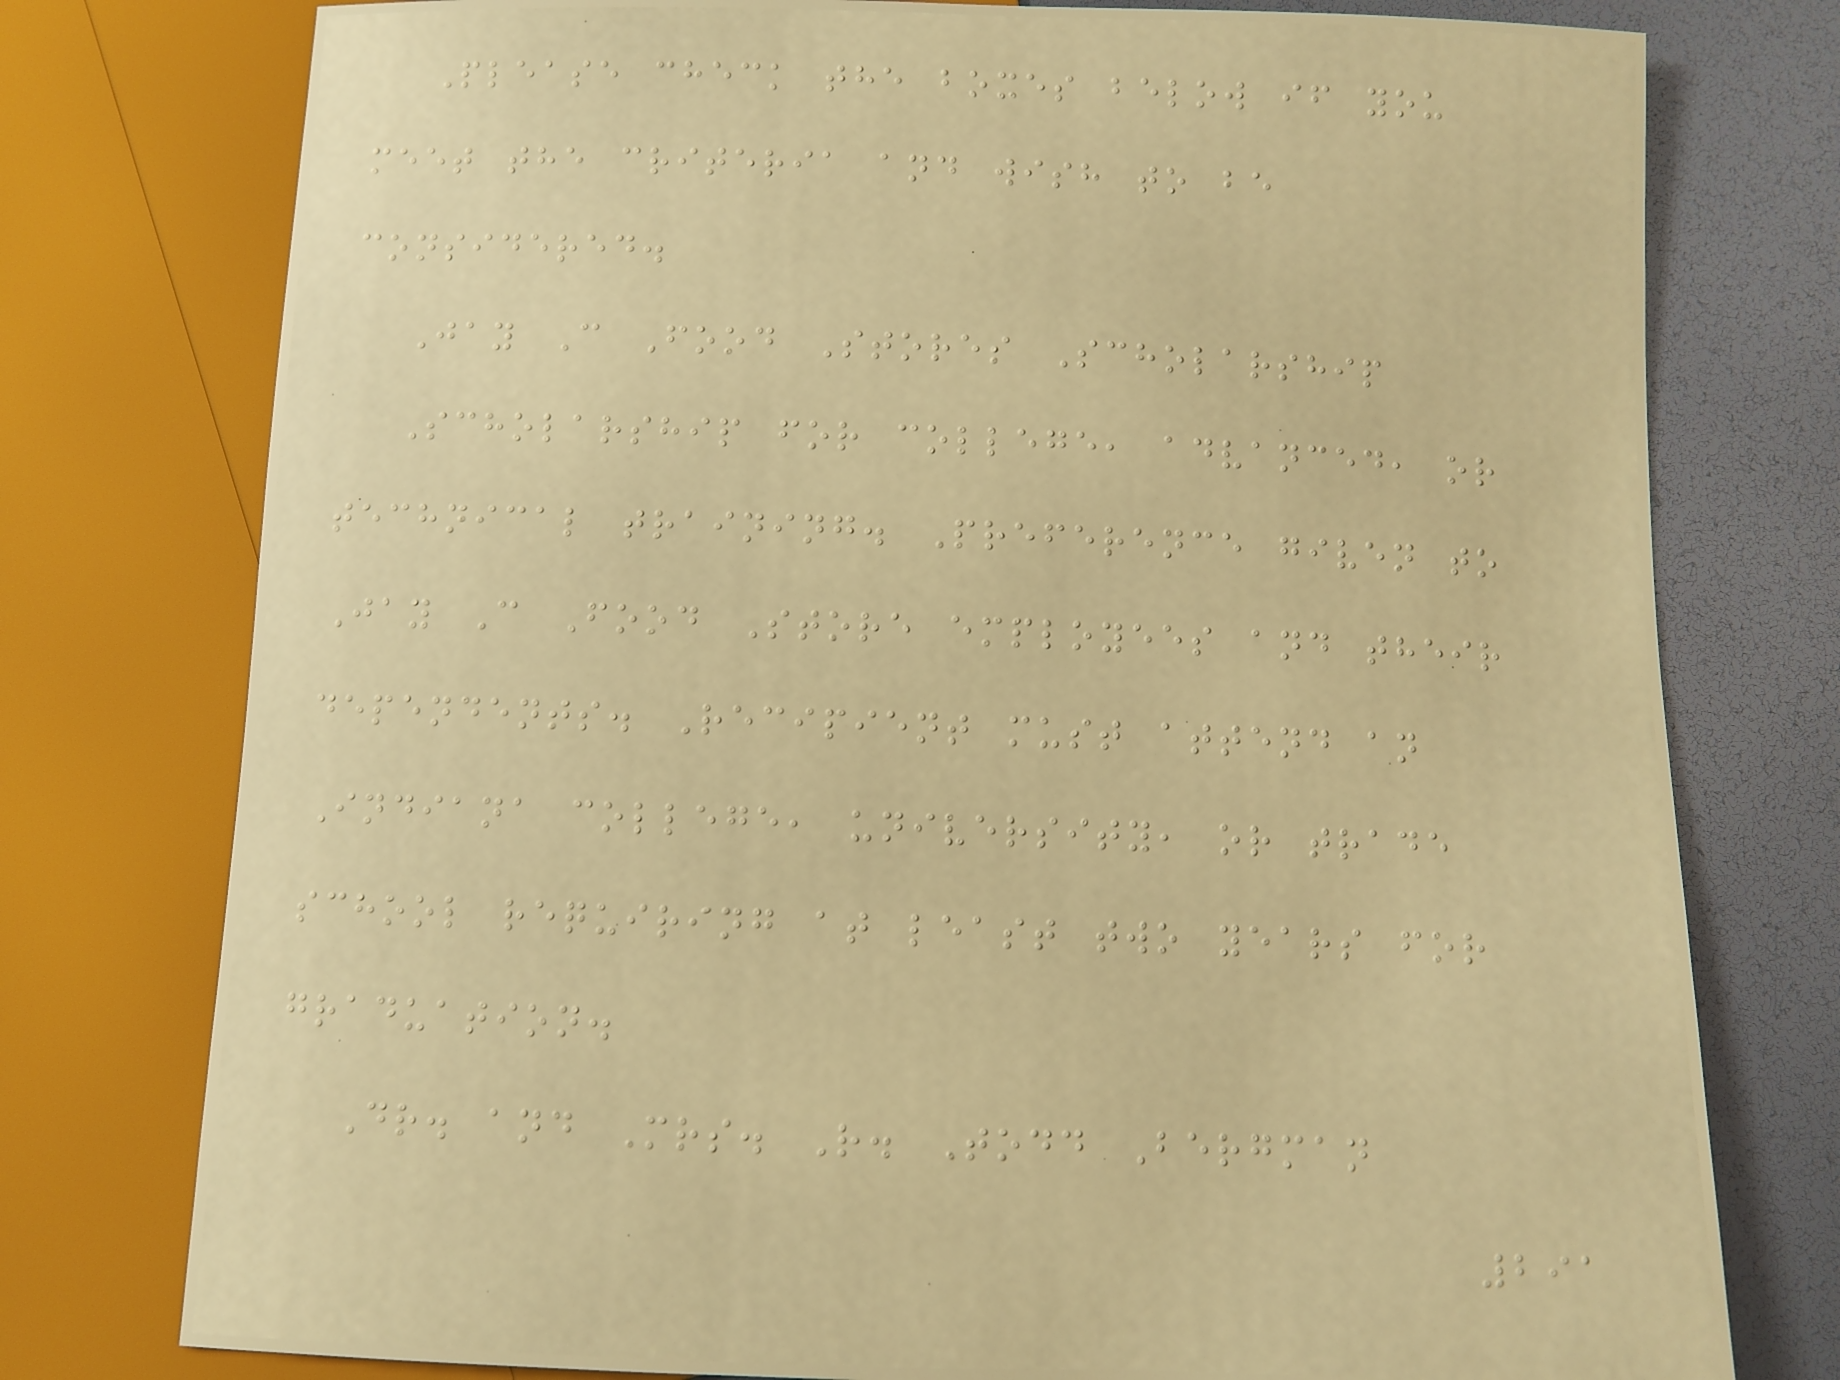Please check the boxes below if you
meet the criteria and wish to be
considered.
Jay C Food Stores Scholarship
Scholarship for college, advanced, or
technical training. Preference given to
Jay C Food Store employees and their
dependents. Recipient must attend an
Indiana college, university, or trade
school requiring at least two years for
graduation.
Dr. and Mrs. R. Todd Bergman
291
